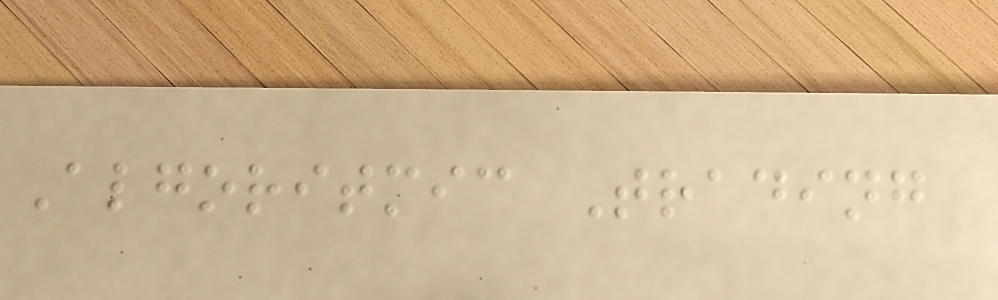Algoritmic Trading
